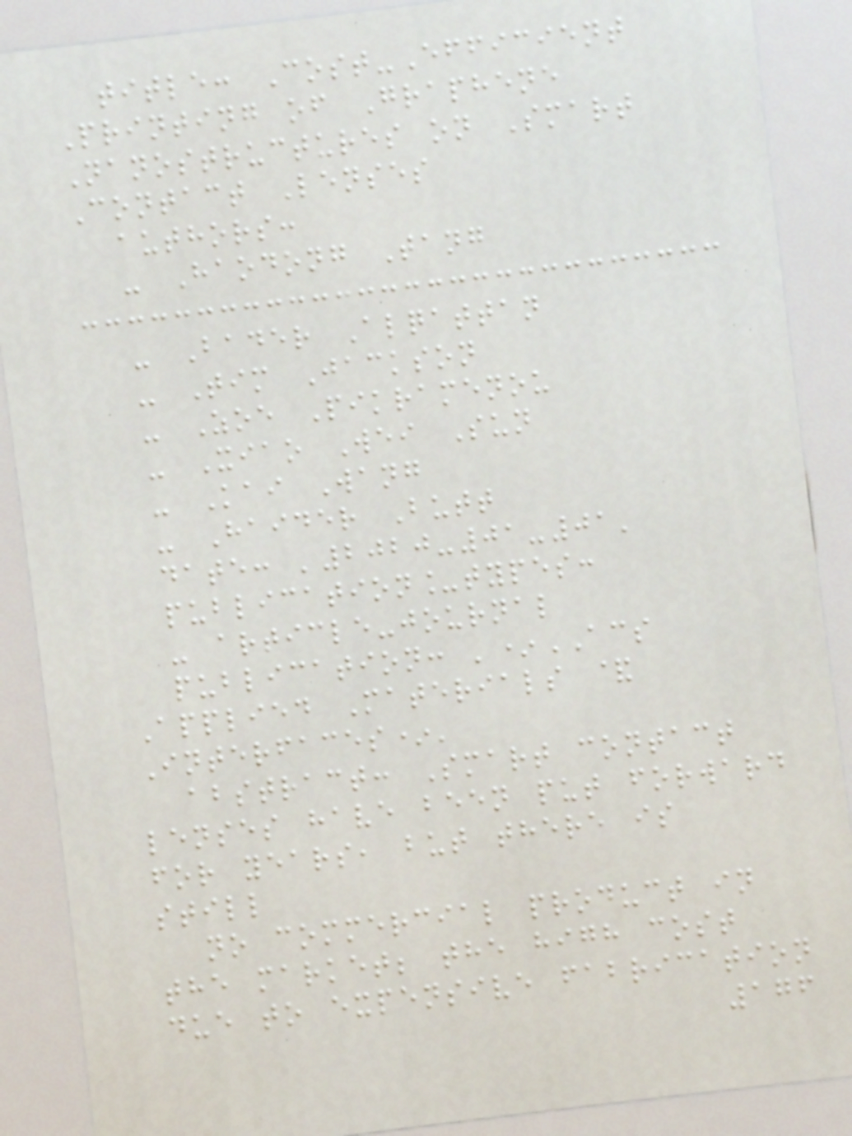title: Cost-Efficient
Printing of Graphene
Nanostructures on Smart
Contact Lenses
authors:
- Haodong Tang
- Bader Alqattan
- Tim Jackson
- Zoe Pikramenou
- Xiao Wei Sun
- Kai Wang
- Haider Butt
date: '2020-01-01'
publication_types:
- article-journal
publication: '*ACS
Applied Materials &
Interfaces*'
abstract: Smart contact
lenses have been put forward
for years, but there is
still
no commercial product in
the market; the high cost
due to expensive fabrication
176
